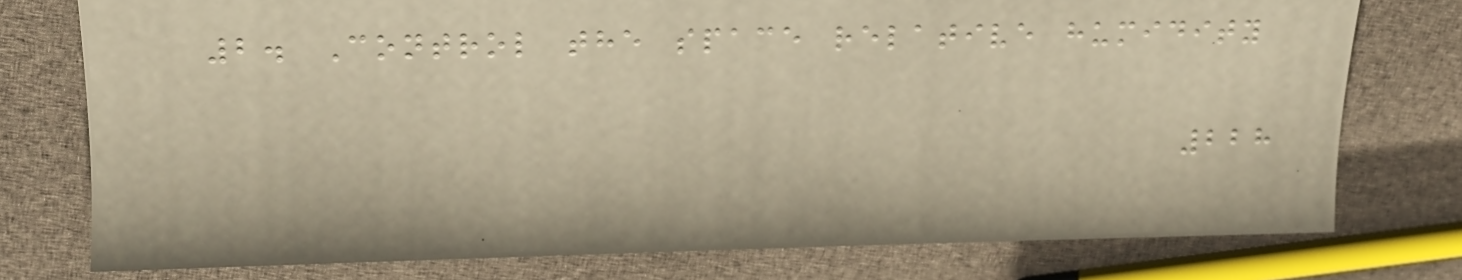2. Control the space relative humidity
228
